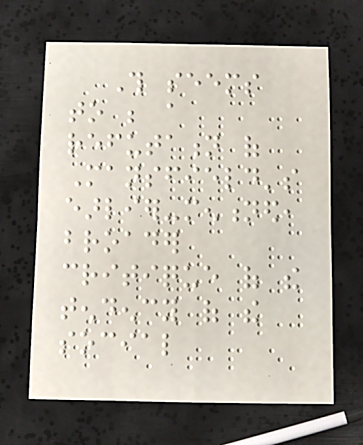This seems
to be a
refutation of
Mansfield's
earlier-mentioned,
broader
critique of the
tendency of the
social
